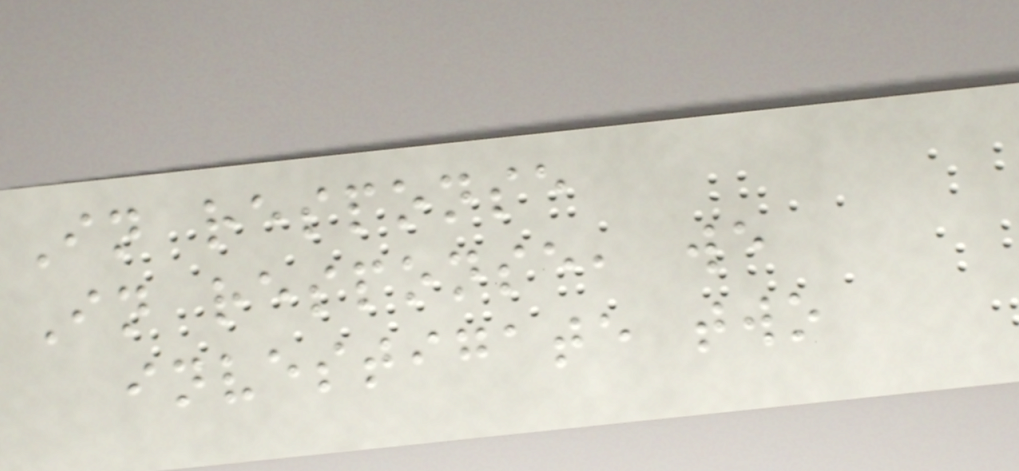In response
In response, we
investigate two
